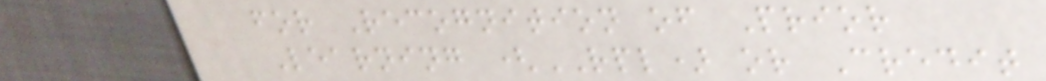for Recognition of Prior
Learning (RPL) or Credit
